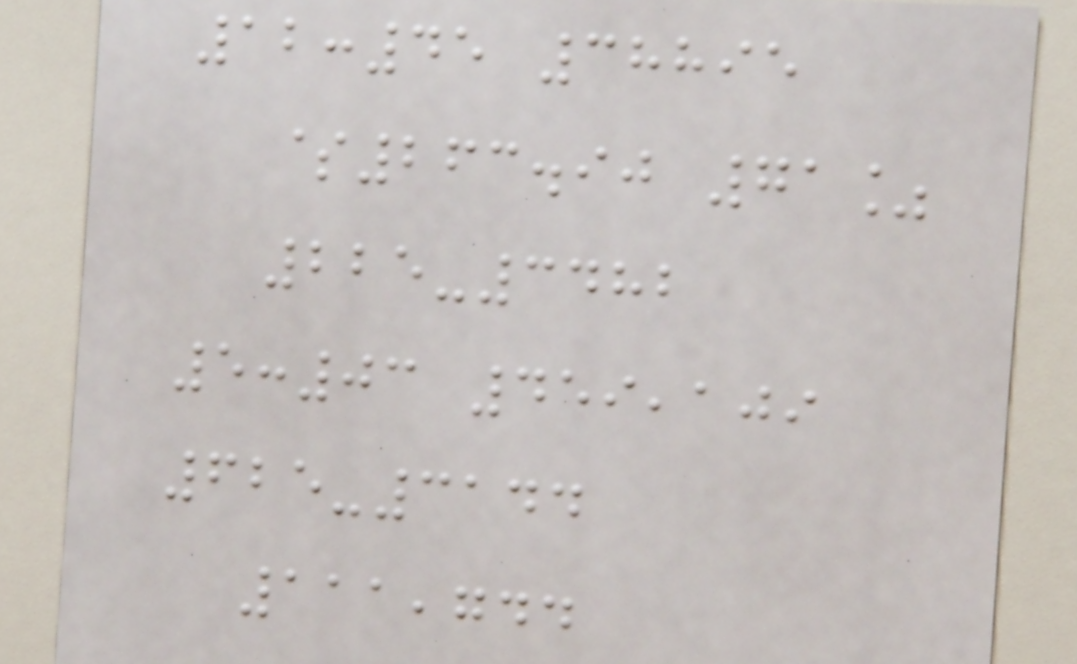12:45 38895
$263.90 71%
225-3482
5:03 459,109
625-3144
111,744
